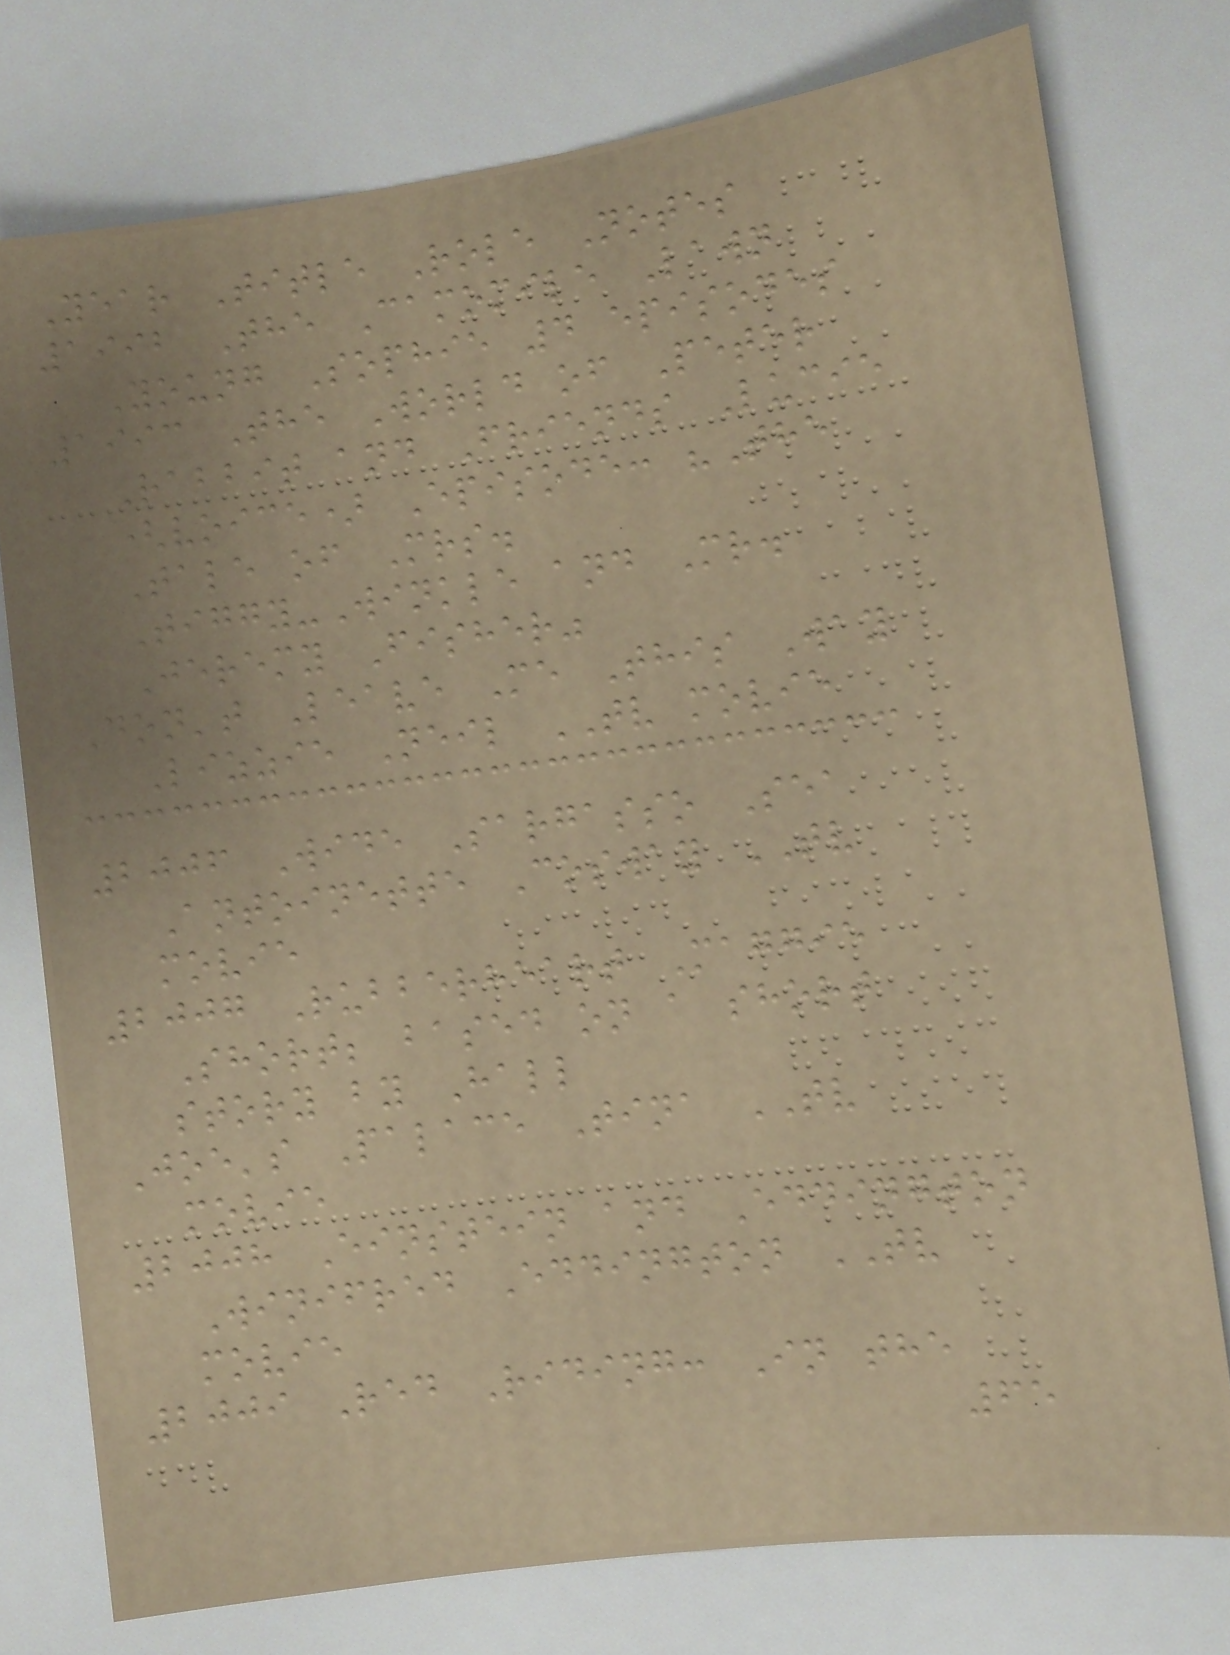Year Title Role Notes
1992 The Camomile Lawn
Young Sophie 4 episodes
1993 The World of Peter
Rabbit and Friends Lucie
(voice) Episode: "The
Tale of Mrs.
Tiggy-Winkle and Mr.
Jeremy Fisher"
Don't Leave Me This Way
Lizzie Neil TV movie
2006 Wide Sargasso Sea
Antoinette Cosway TV
movie
2007 Rubberheart Maggie
Short; based on a short
story by Hall
Joe's Palace Tina TV
movie
2008 Einstein and Eddington
Winifred Eddington TV
movie
2009 Red Riding: In the
65
